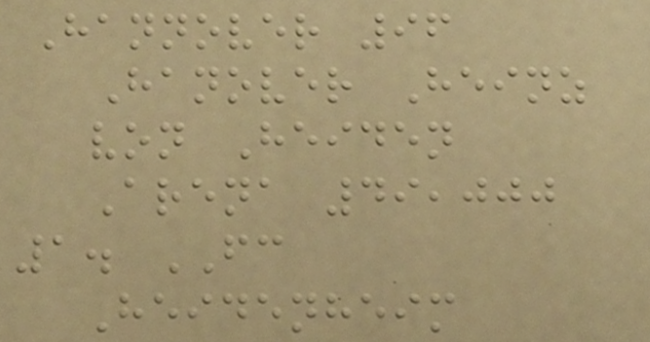Hannover 96
Hanover Heinz
von Heiden
Arena 49,000
1. FC
Heidenheim
